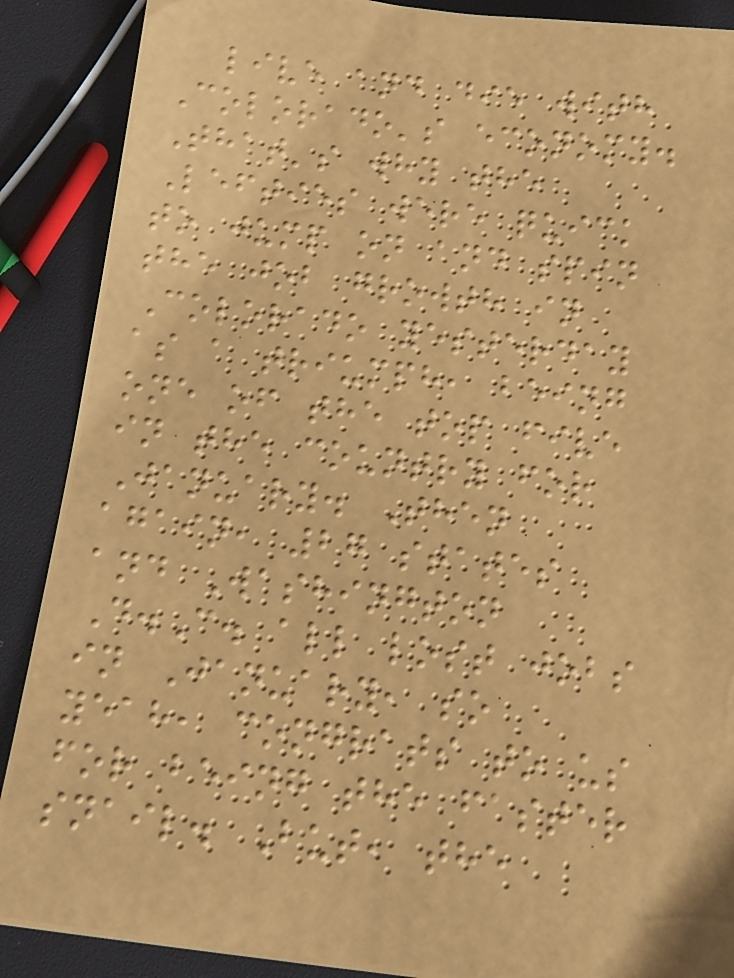live and die with
Colorado's economy.
That's why the
Lefties were quick
to jump on and spin
the job growth in
Colorado yesterday
as a triumph, being
one of the top five
in the country for
January. Then
again, 27 states
and Washington
D.C. all lost jobs
in January, so
yeah, congrats to us
for being the faster
snail. But, the
